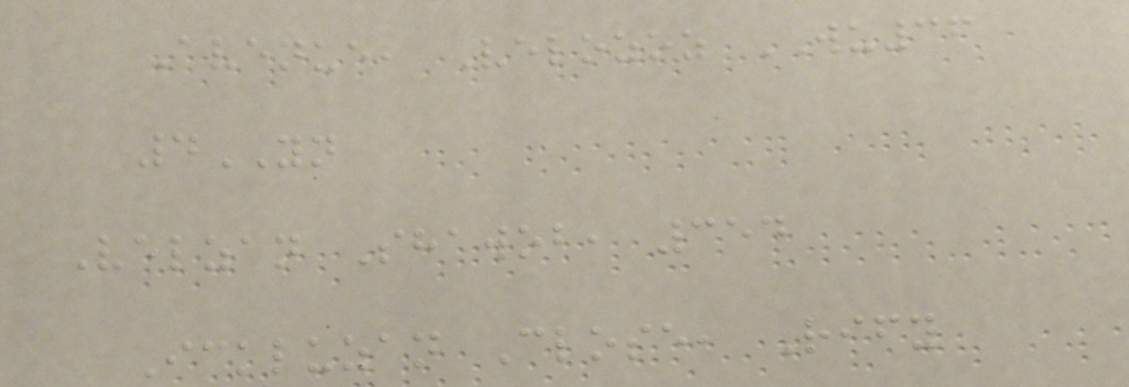Avenue, Velozoz WU36
4YN
Velzan Shawob, 354
Ickluzan Close, Rify
